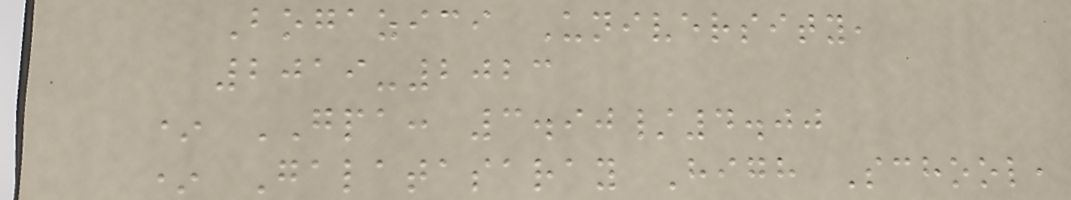Bogazici University,
2019-2023
* GPA: 3.90/4.00
* Galatasaray High School,
